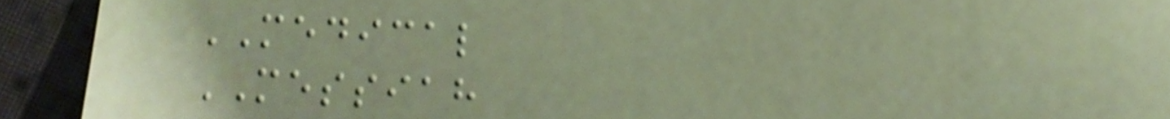MEDICAL
MESSIAH
